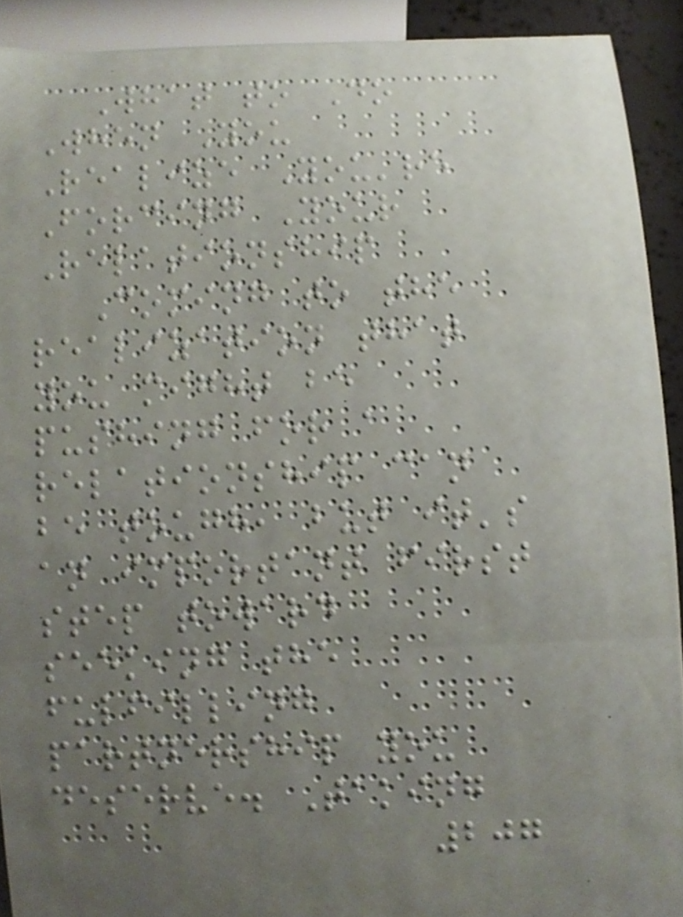What to Do
When You
Realize You're
Forcing Your
Relationship
Coming to the
realization that
you might be
pushing for a
relationship can
be tough, but it's
an important first
step toward
seeking the
fulfilling
partnership you
deserve. Taking
207
